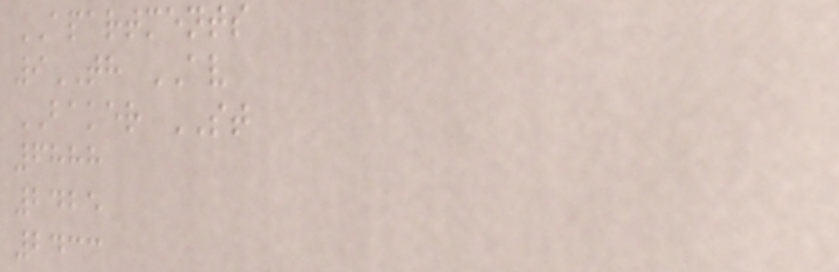APARTMENTS
9TH AV
BAKER ST
6888
2425
2433
